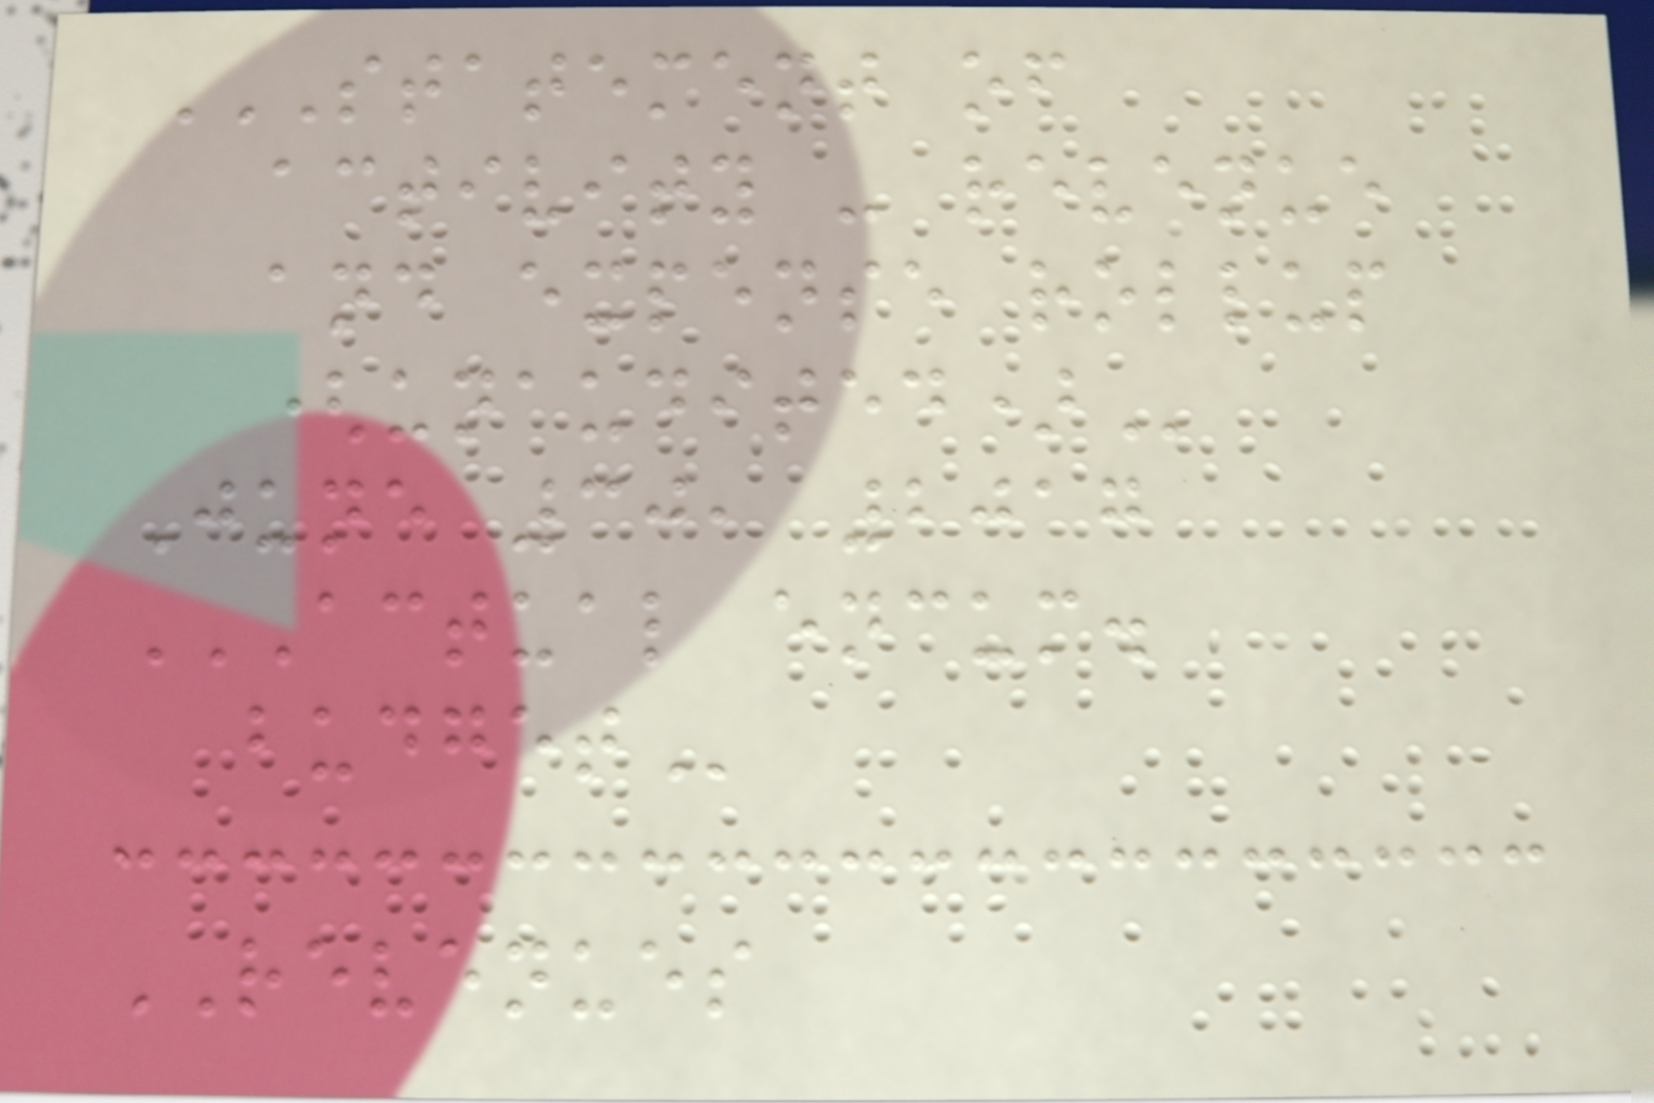STATEMENT OF
ACTIVITY - REVENUE
AND EXPENSE ROLLUP
(UNAUDITED)
June 30, 2017
ACTUAL ENCUM.
BUDGET
REVENUES
